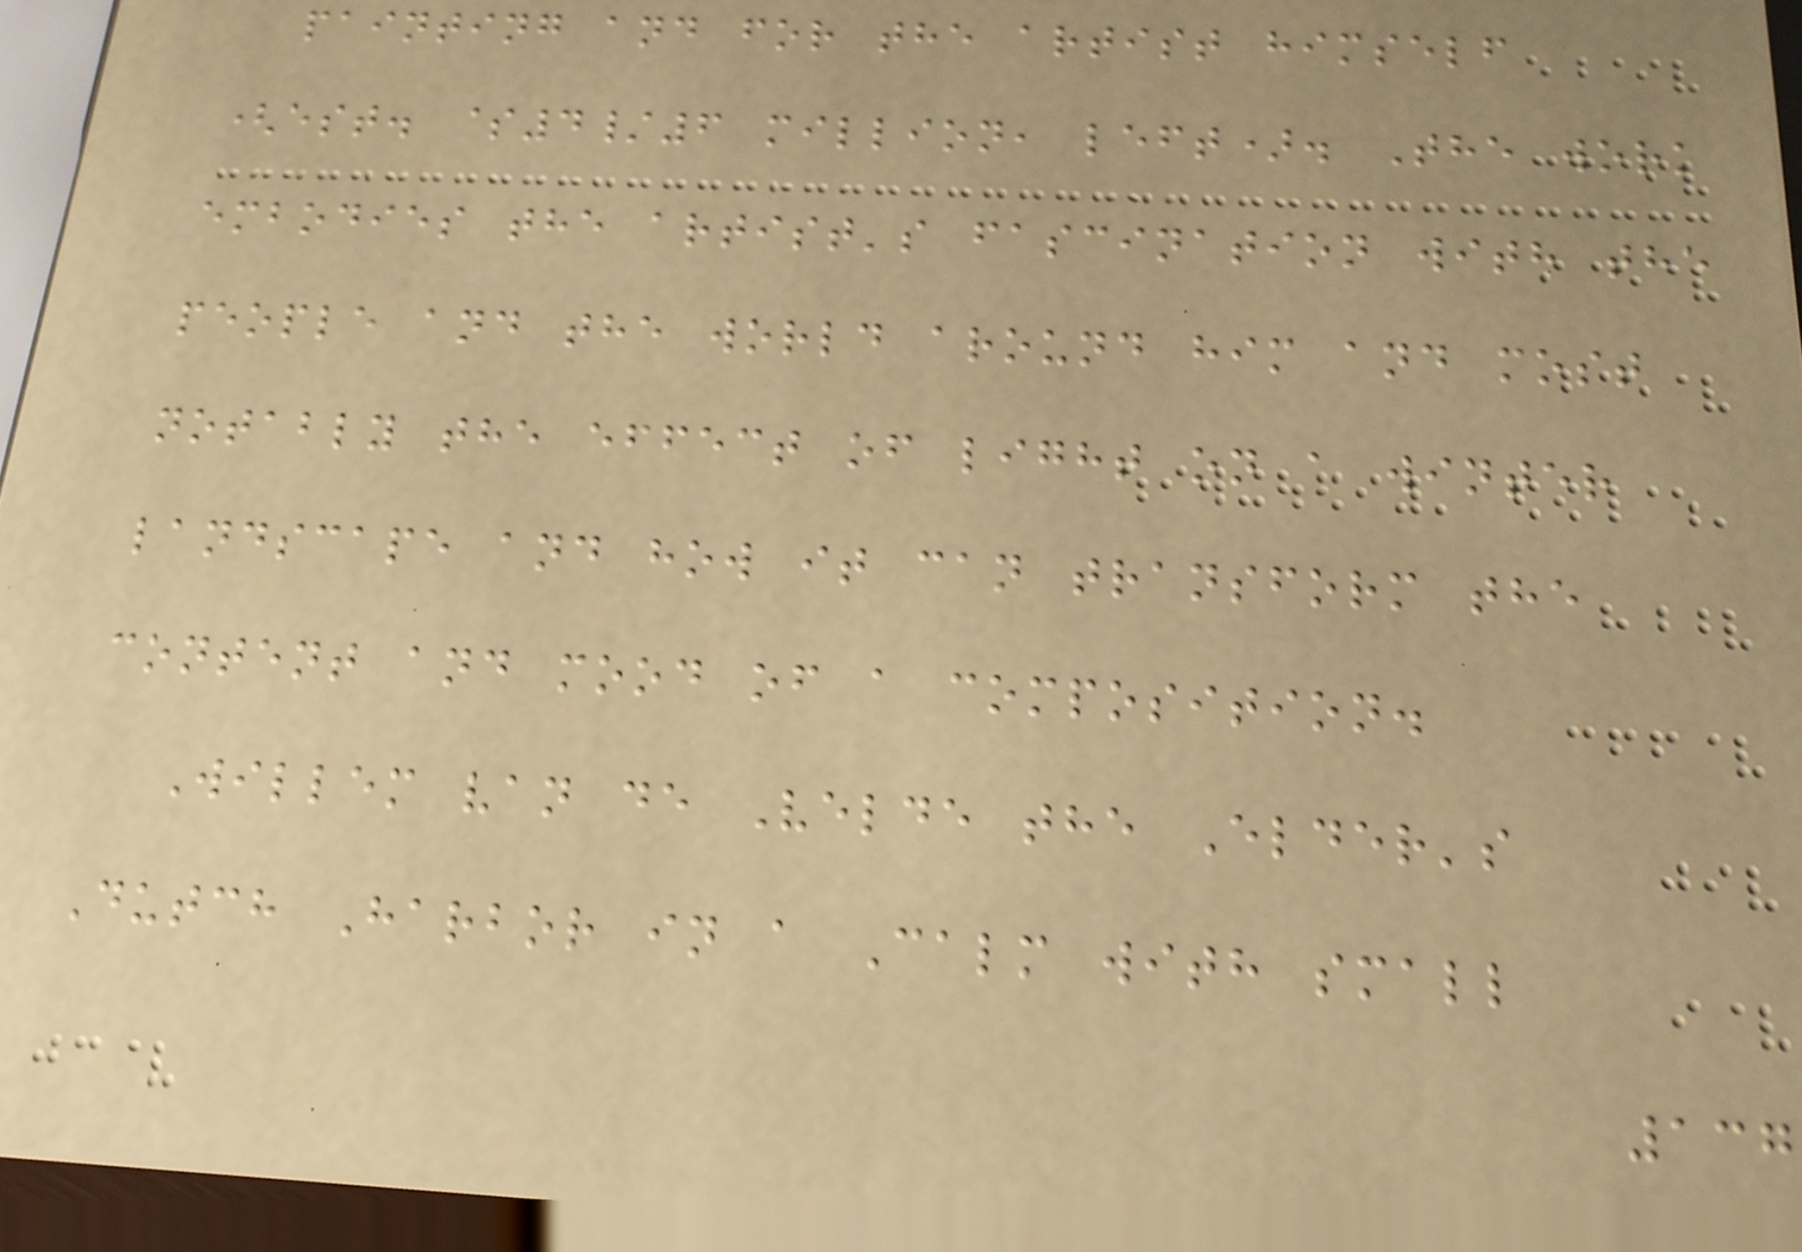painting and for the artist himself
(est. $4/6 million, left). The work
embodies the artist's fascination with the
people and the world around him and most
notably the effect of light on a winter
landscape and how it can transform the
content and mood of a composition.
Willem van de Velde the Elder's
Dutch Harbor in a Calm with small
137
